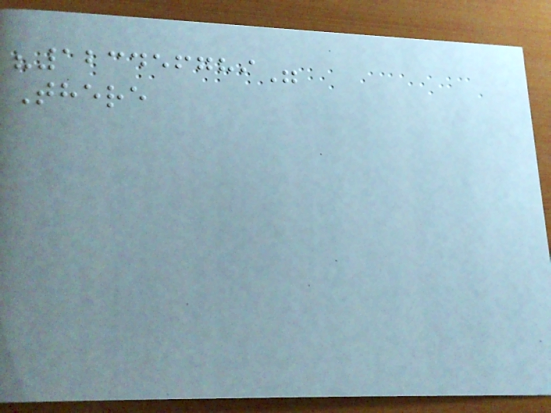"123456789"
There
